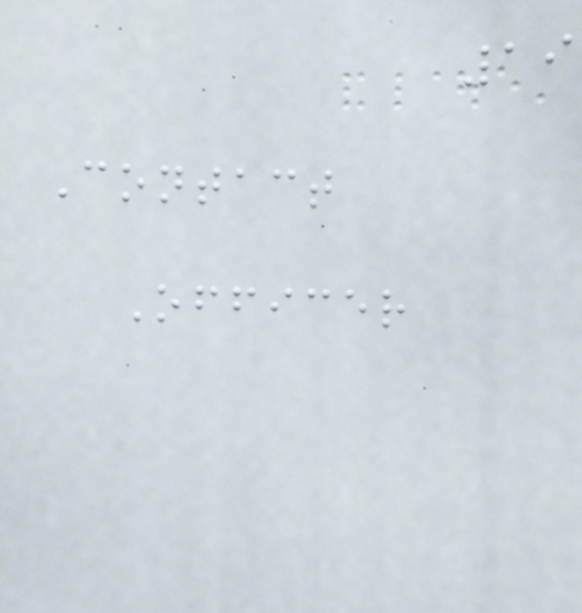19
Contact
Officer
